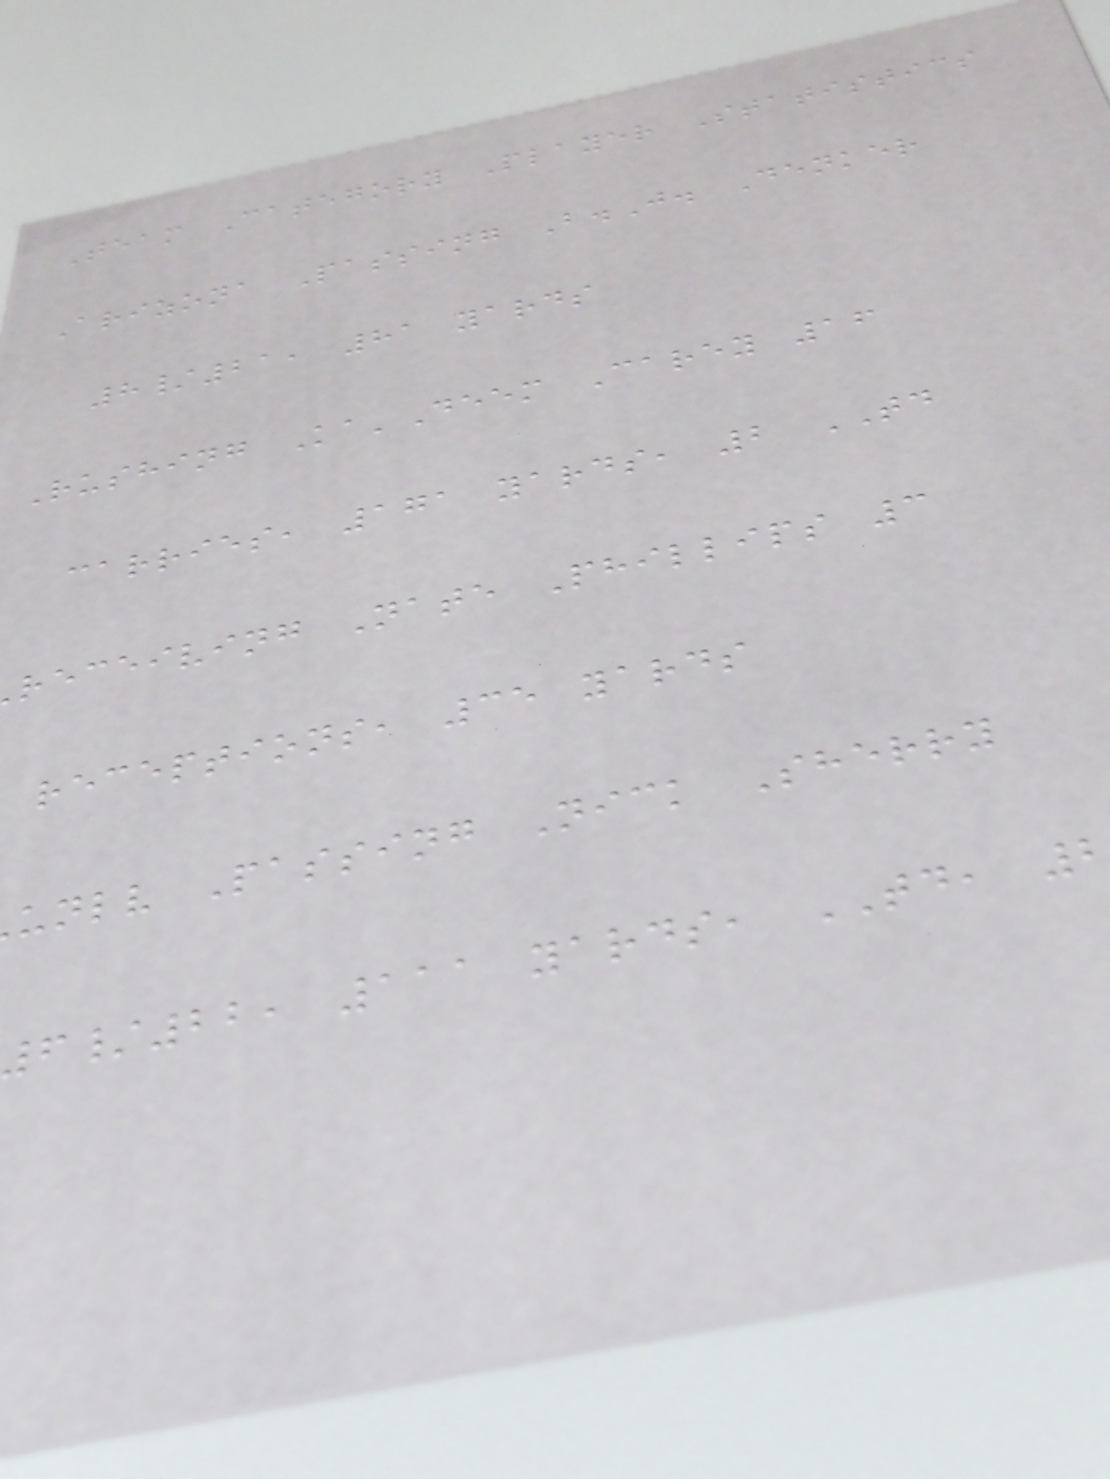Team Category Player Statistics
Arizona Passing B.J. Denker
8/21, 81 yards
Rushing Ka'Deem Carey 16
carries, 171 yards, 2 TD
receiving Nate Phillips 3
receptions, 35 yards
unlv Passing Nick Sherry
/22, 111 yards, TD,
